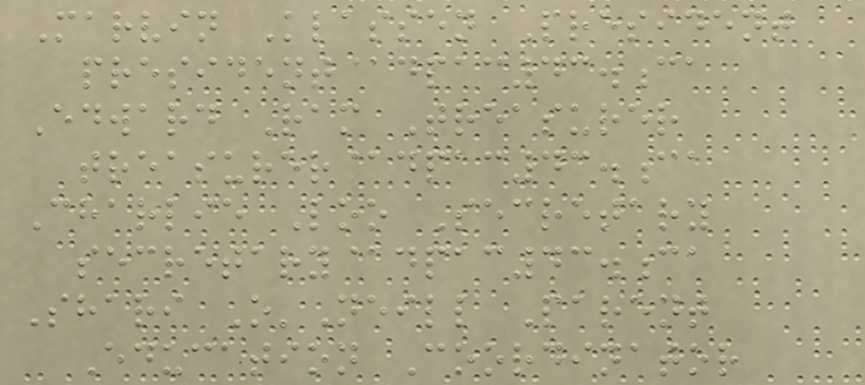Marvin Klassen President
president@dpac43.ca
Edward Ram Treasurer
treasurer@dpac43.ca
Charlie Loo Secretary
secretary@dpac43.ca
Shari O'Neill Parent
Education Coordinator
